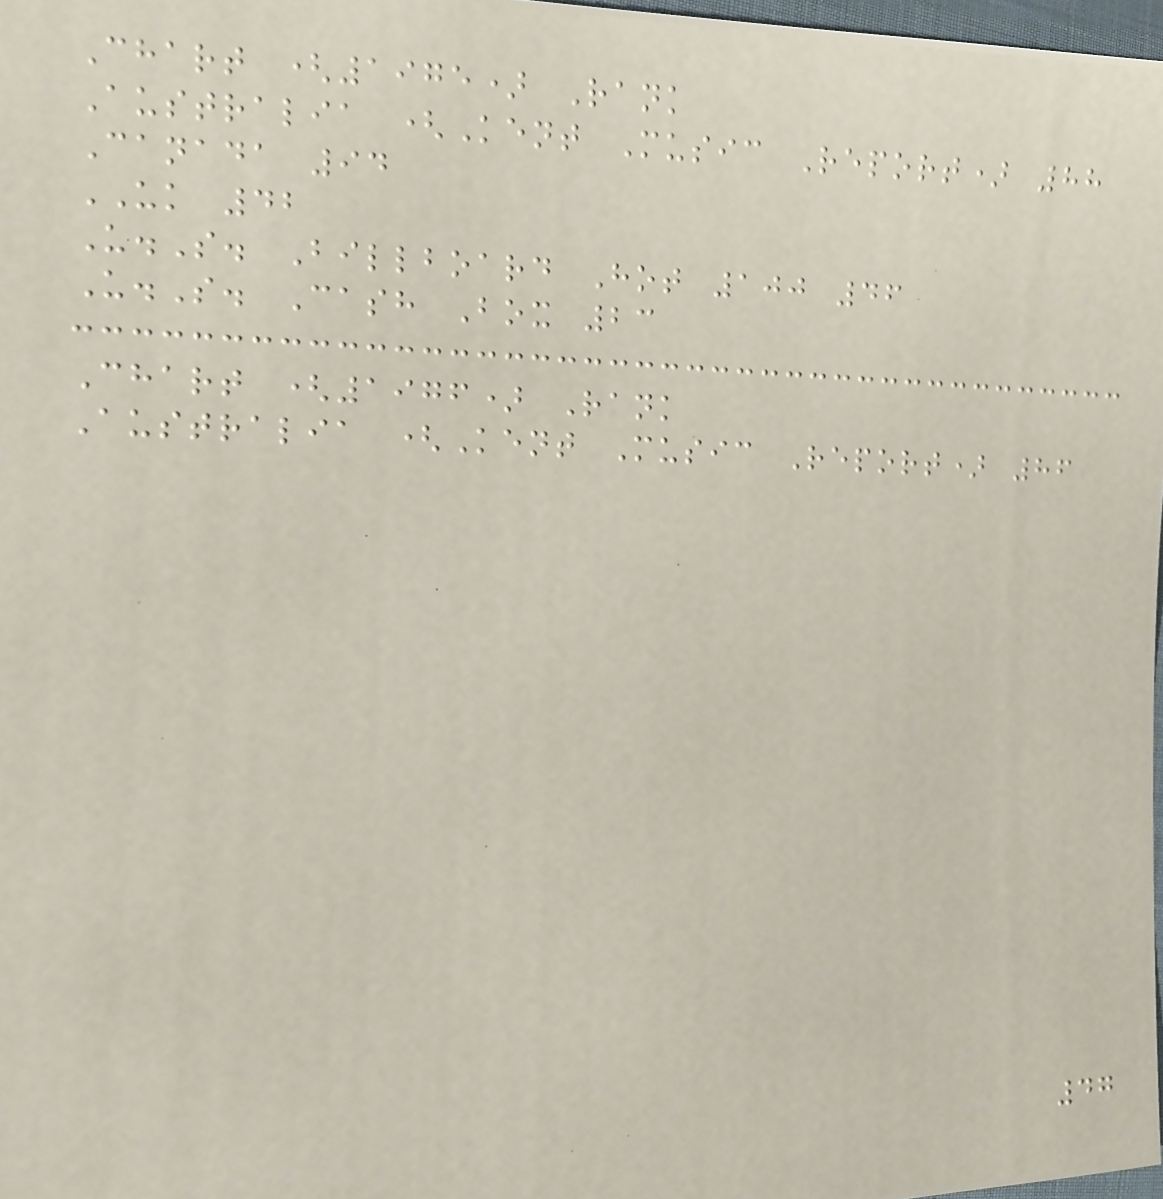Chart (1975) Rank
Australia (Kent Music Report) 88
Canada 94
UK 42
U.S. Billboard Hot 100 46
U.S. Cash Box 23
Chart (1976) Rank
Australia (Kent Music Report) 86
47
